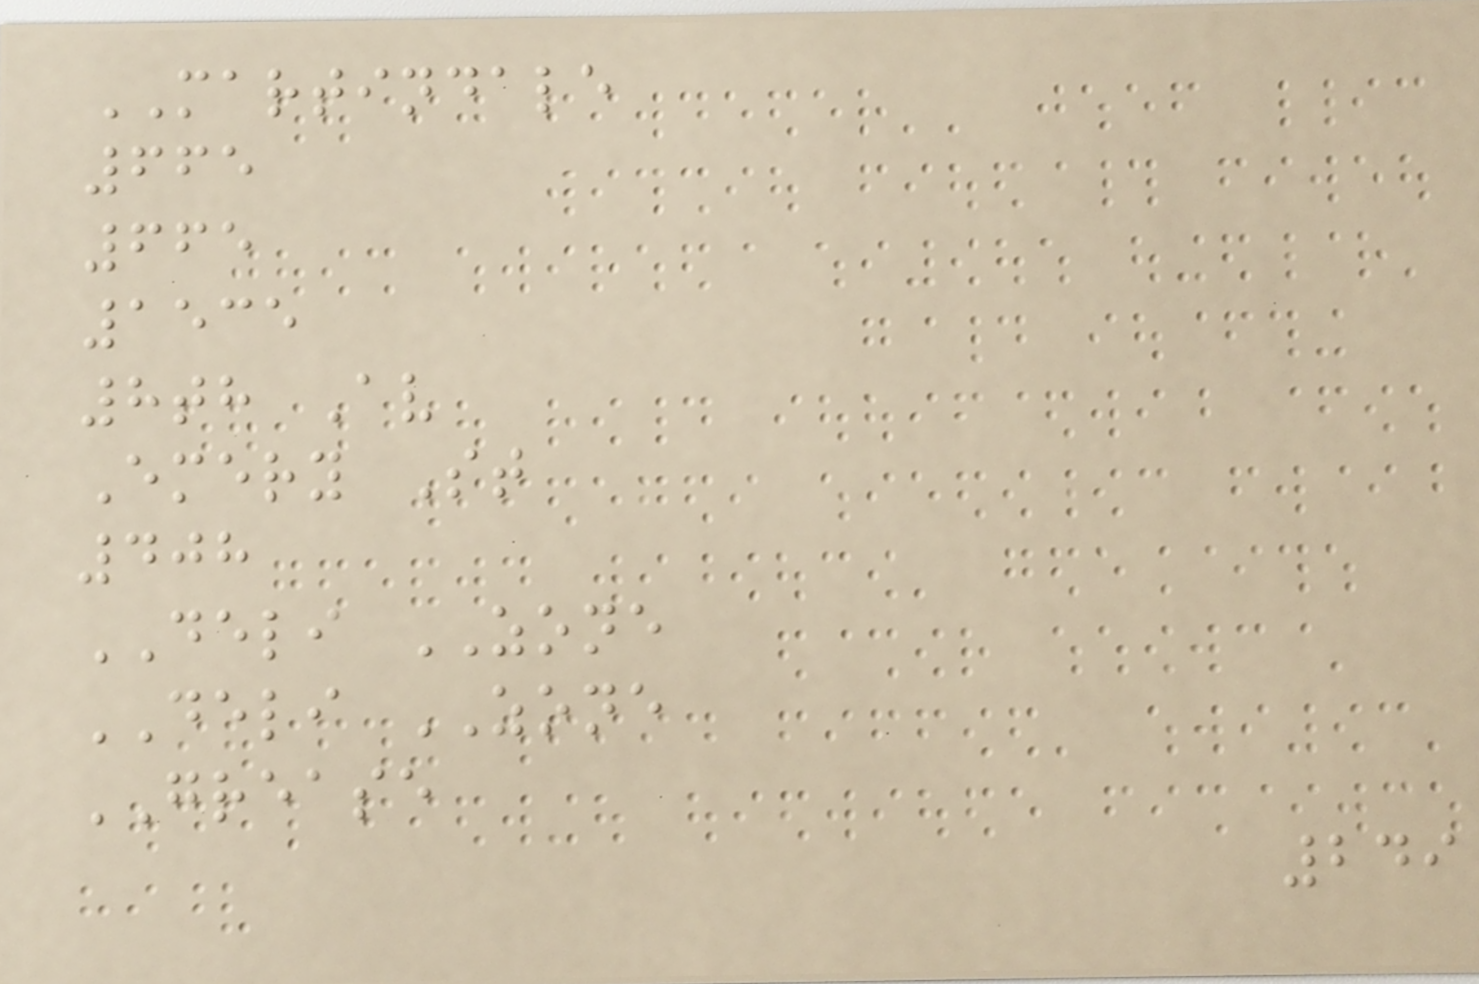MARTINDALE
665
665
1535
8th Av
Emery St
408
DELI ZONE
DELI ZONE
GREASE
249
